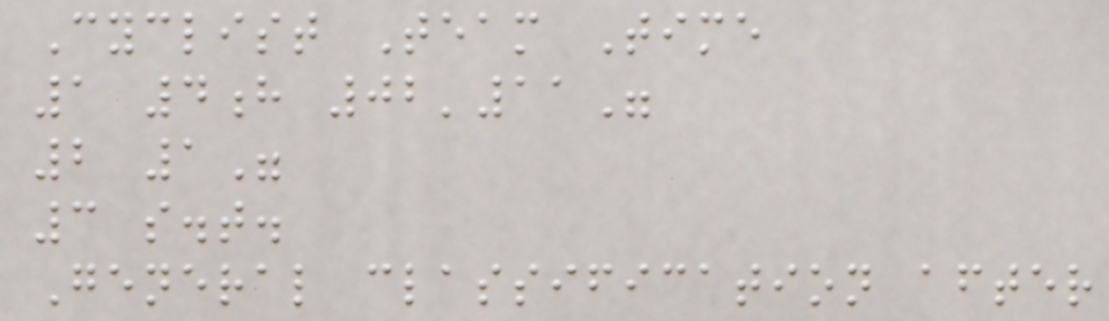Cyclist Team Time
1 4h 02'11"
2 1"
3 s.t.
General classification after
